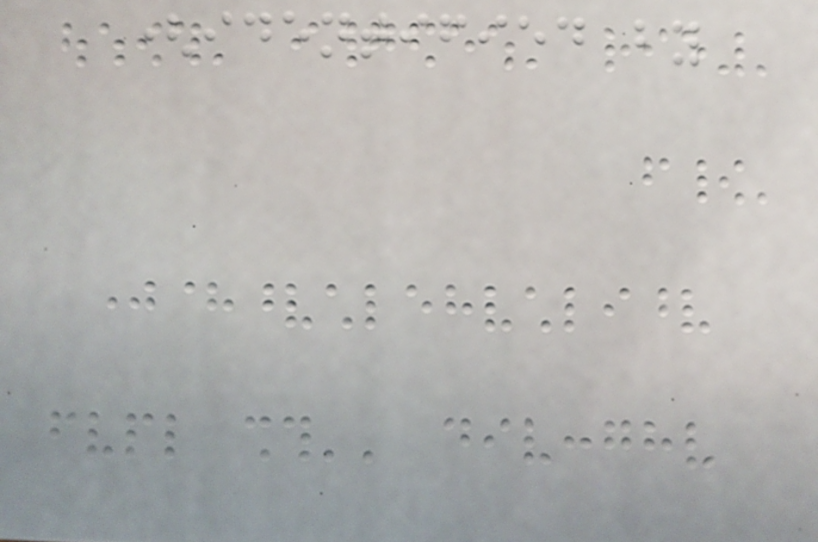(identified by
